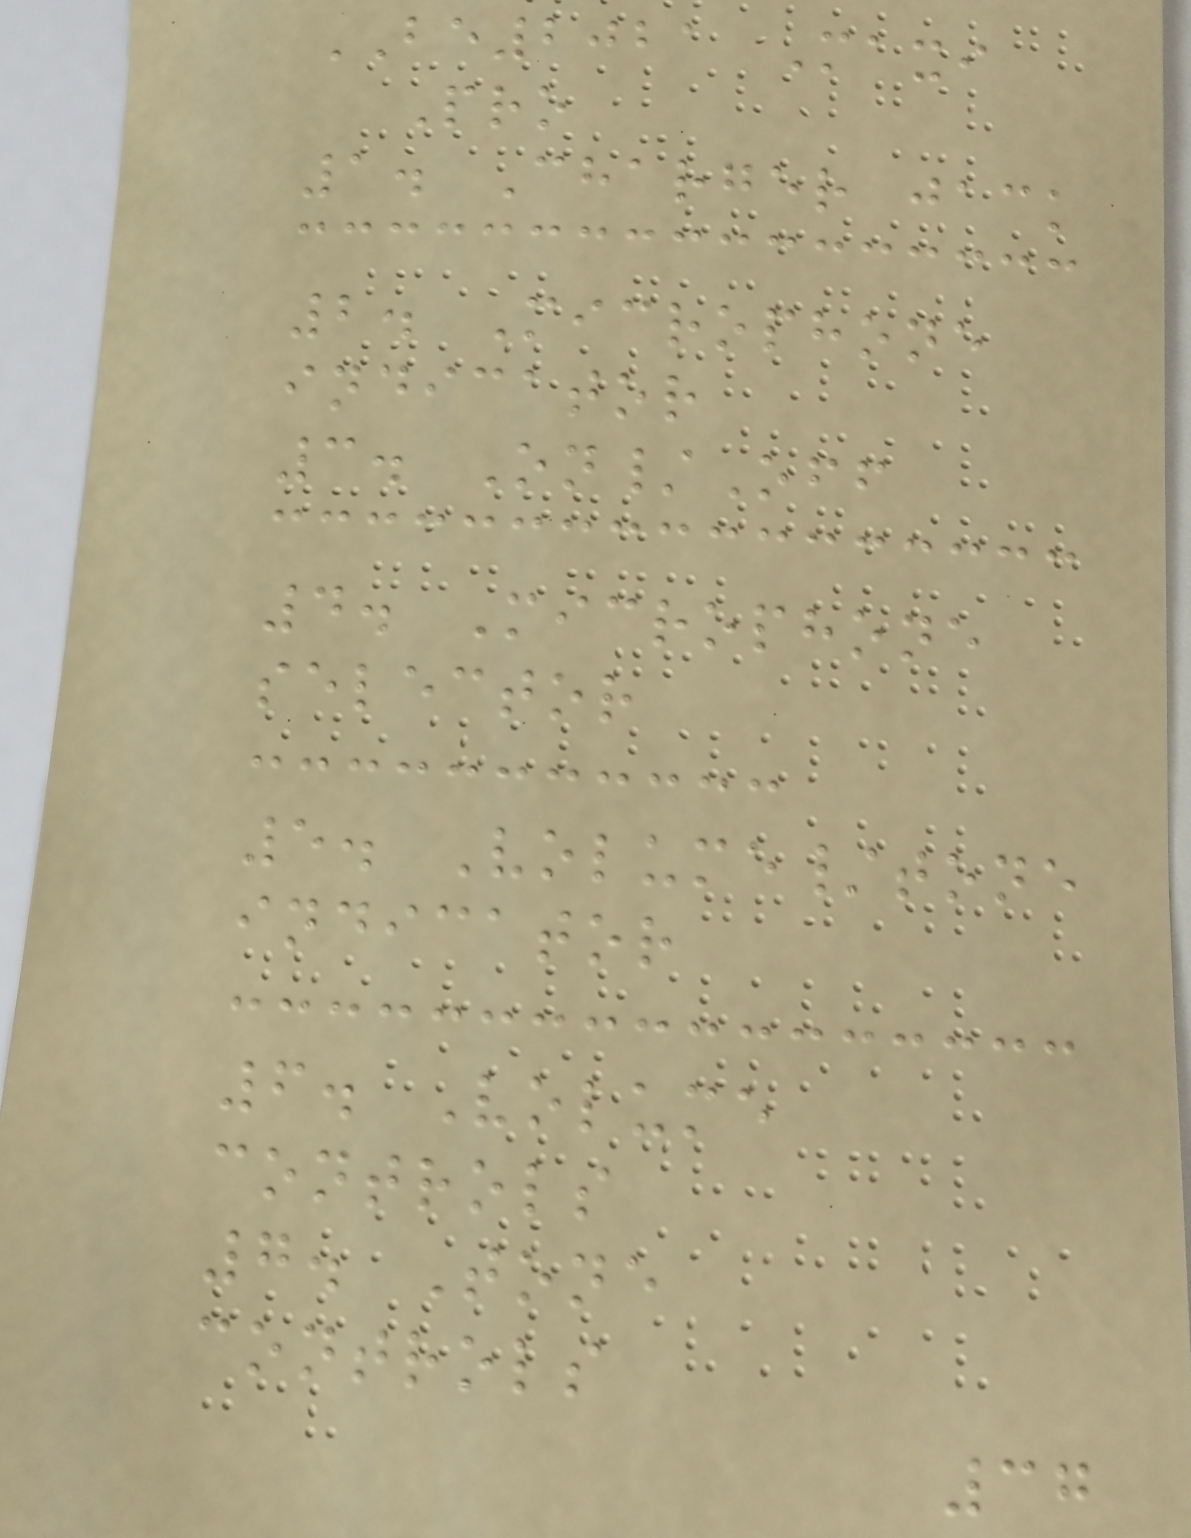BE2021 Maxi
Pro
1. Charger jack
2. Microphone
indicator
3. On/Off
4. Microphone
selector
5. Volume/tone
indicator
6. Volume
controls
7. Tone
controls
37
